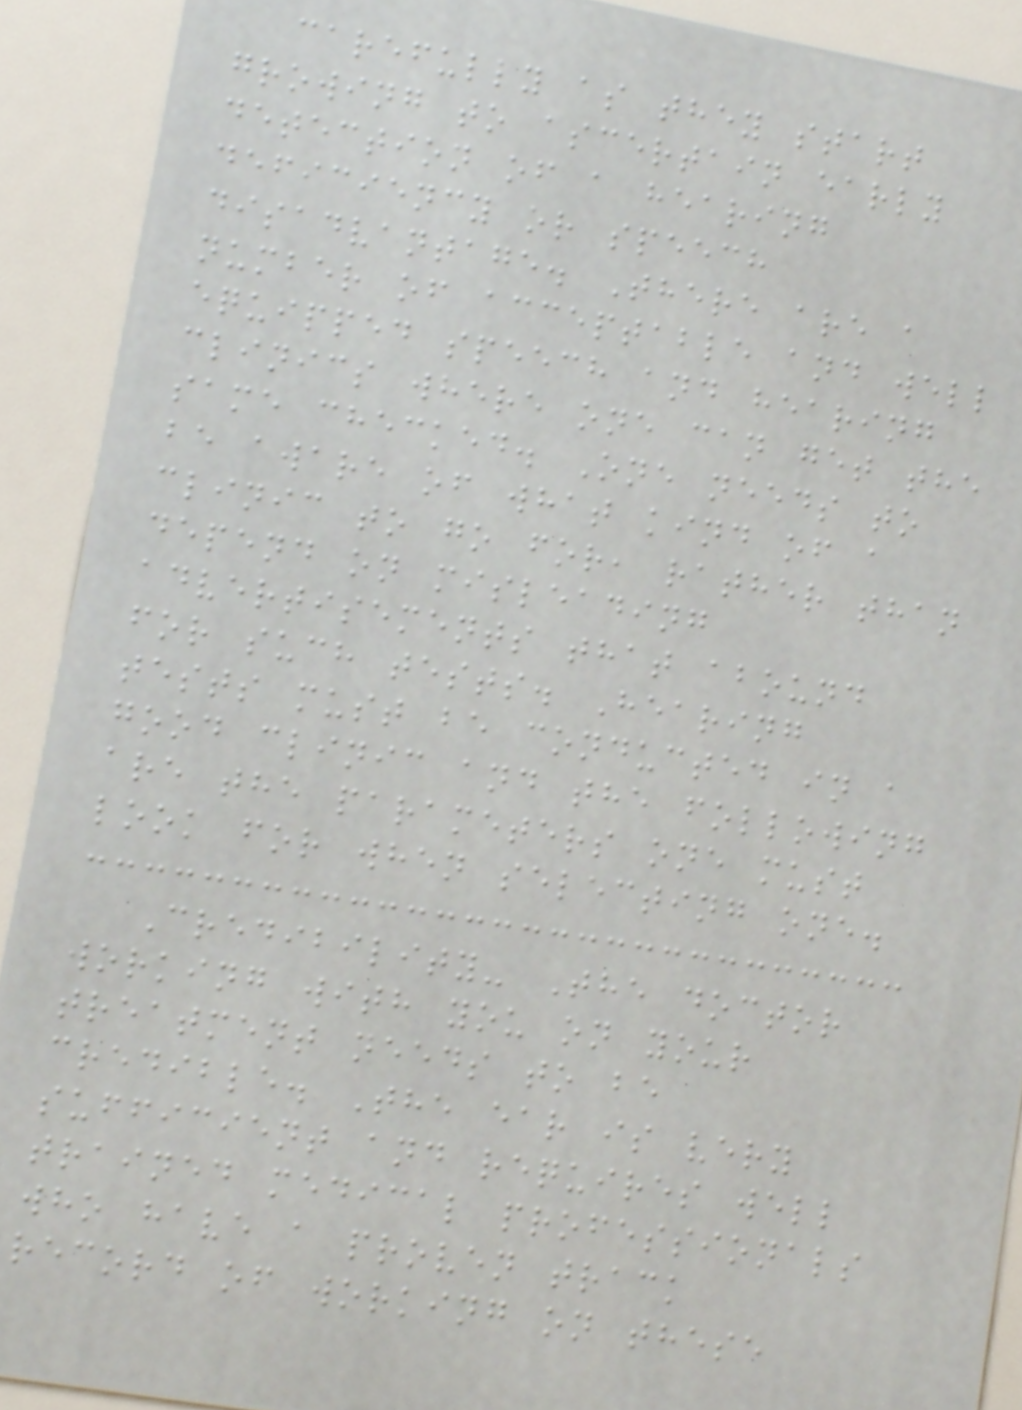carefully as they start
growing to ascertain early
detection of a hearing
deficiency or speech
disadvantage. There are a
number of acceptable and well
equipped speech and hearing
clinics where one can get the
same checked. One needs to
be aware of what kind of a
clinic to go for, rather than
depend on misleading
advertisements that abound
for such tests. Hearing
tests must be conducted in a
good clinic and the following
are the parameters one must
look for when selecting one.
Credibility- The doctor
working with you on your
treatment needs to be
credible. The ear is very
sufficient and requires well
trained medical professionals
who have a proven track
record of working on these
